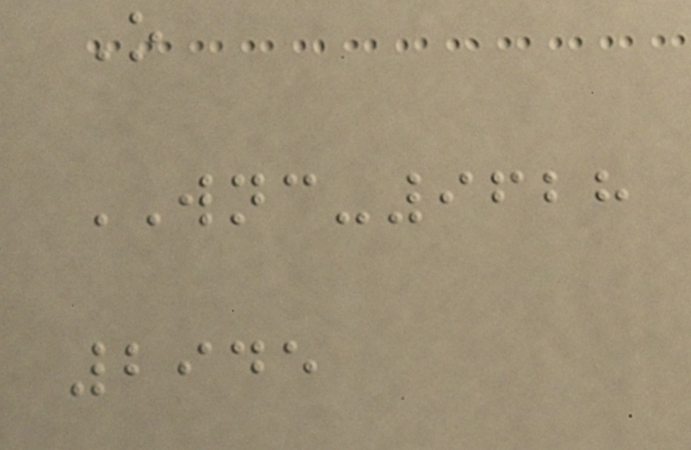O
WNC-9628
2945
